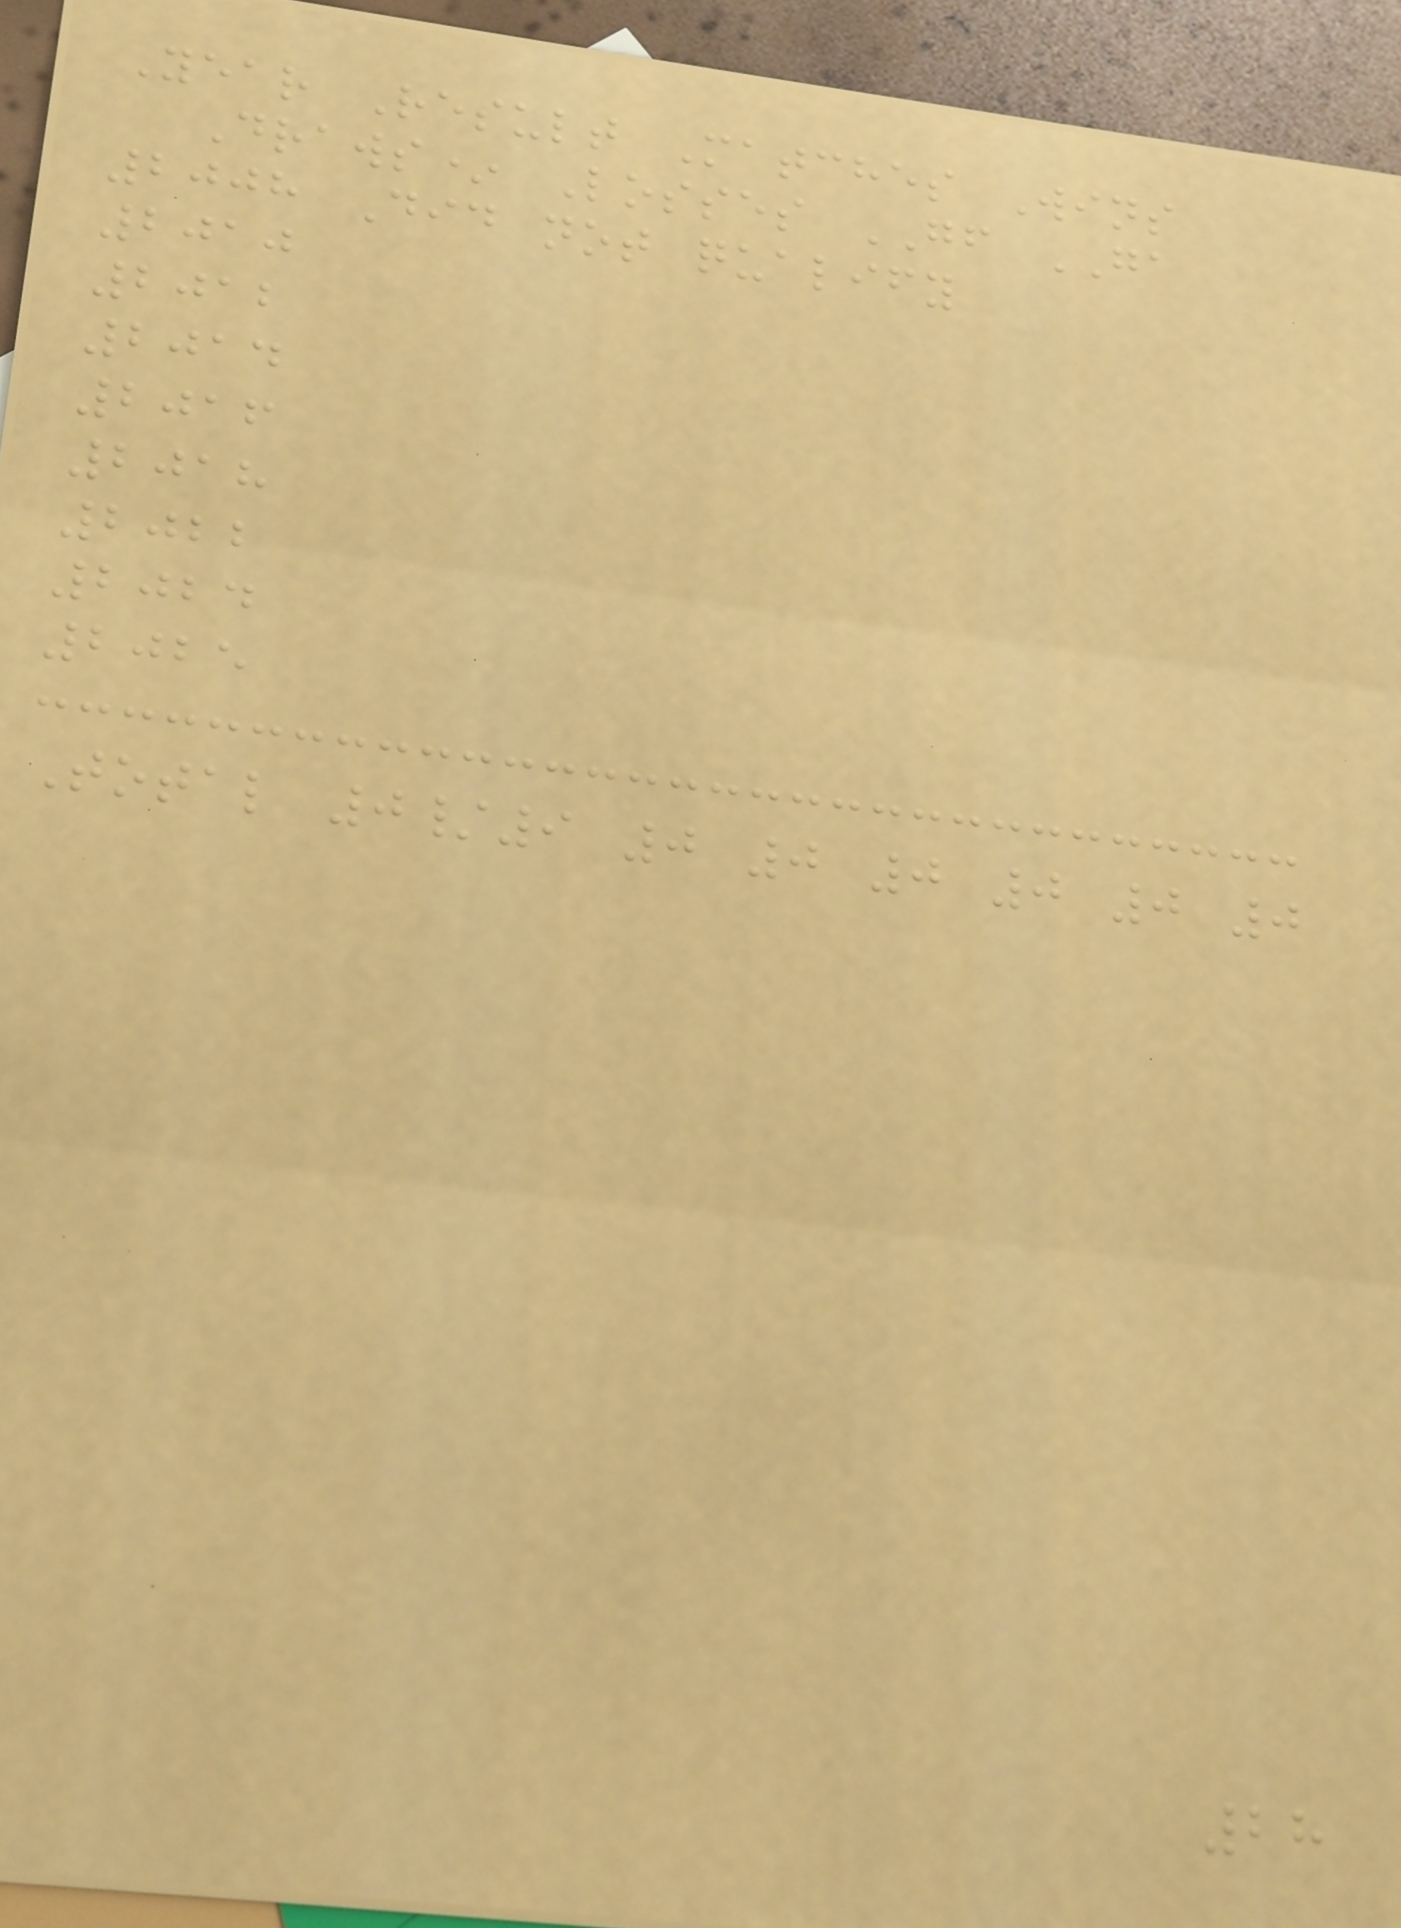Year Result Matches Wins
Draws* Losses GF GA
2008 Did not qualify
2010
2012
2014
2016
2018
2022
2024
2025
Total 0/9 0 0 0 0 0 0
28
